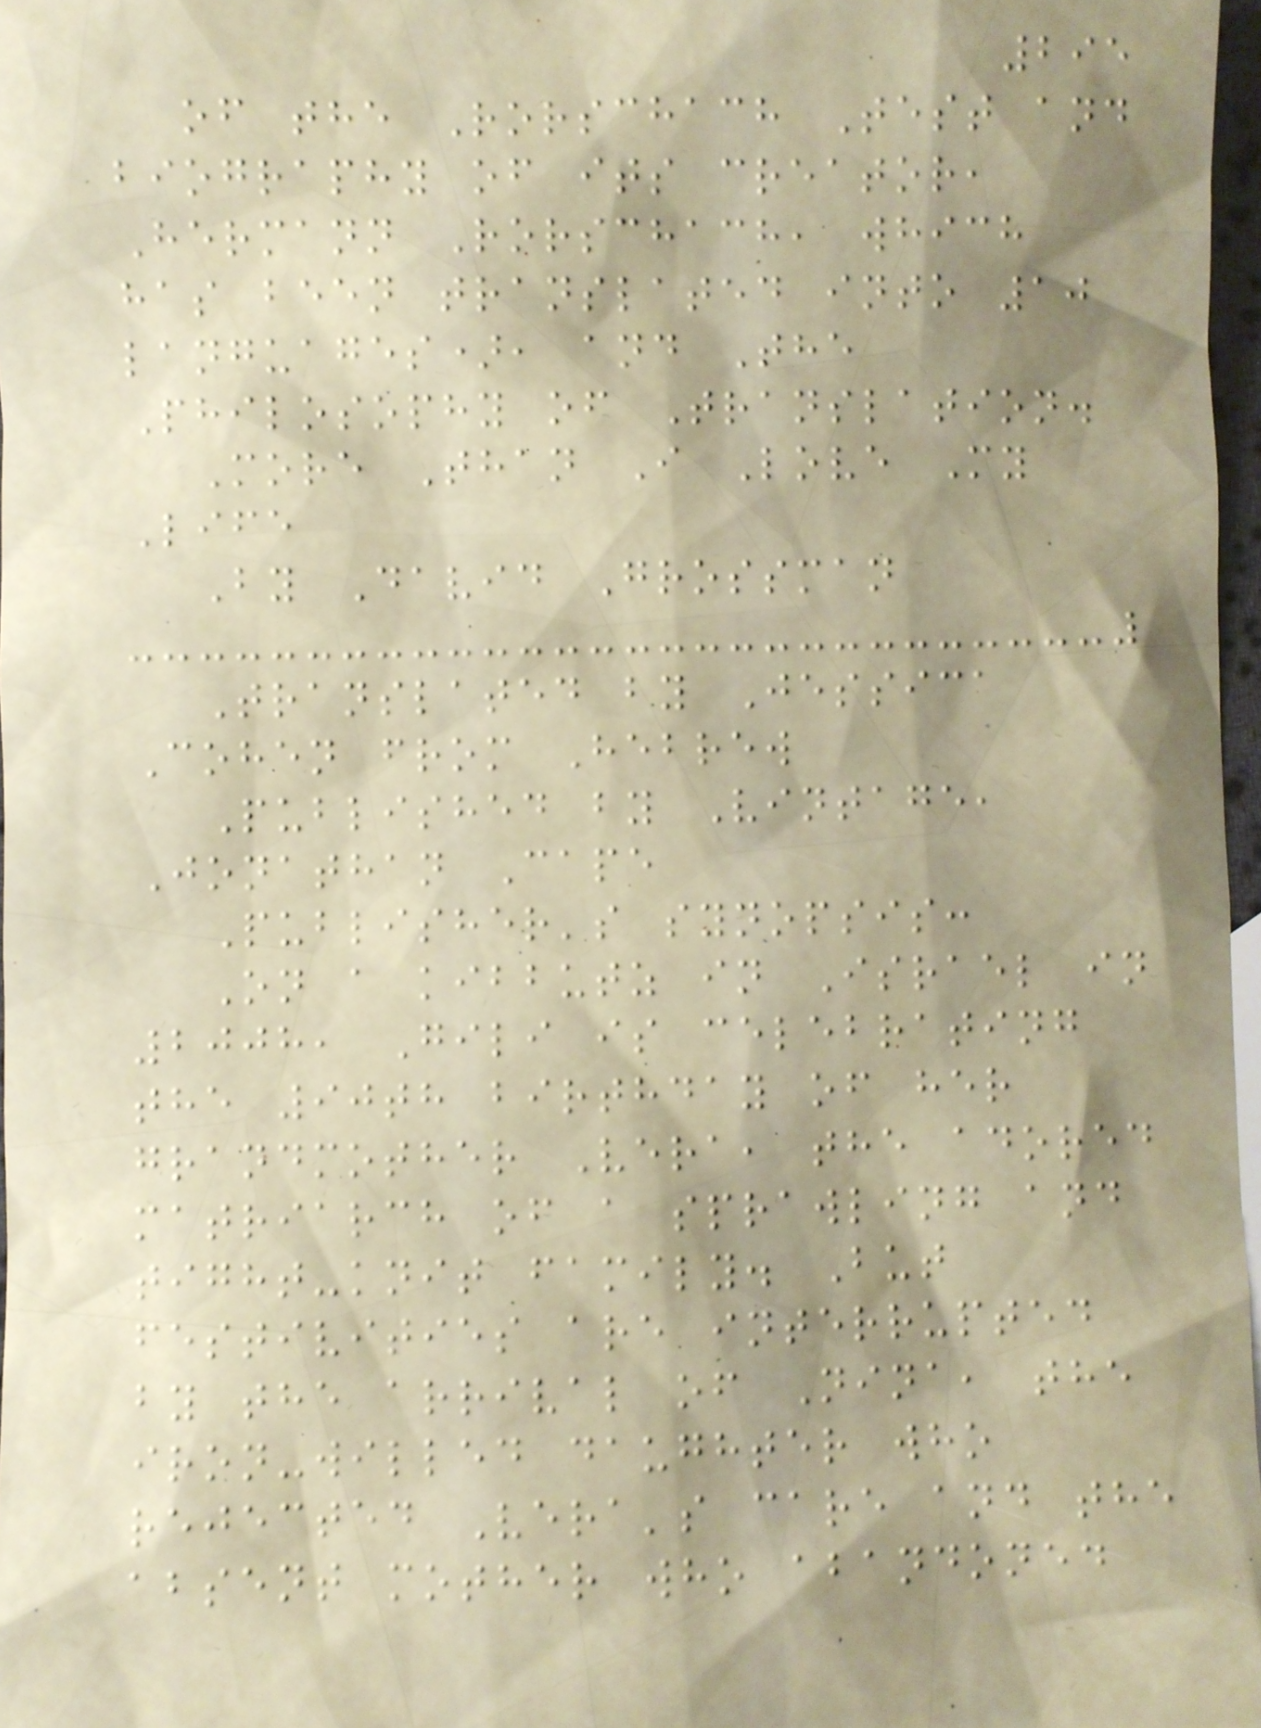295
of the Rorschach Test and
biography of its creator,
Hermann Rorschach, which
has been translated into 10
languages), and The
Philosophy of Translation.
More Than I Love My
Life
By David Grossman
Translated by Jessica
Cohen from Hebrew
Published by Vintage,
Jonathan Cape
Publisher's synopsis:
On a kibbutz in Israel in
2008, Gili is celebrating
the 90th birthday of her
grandmother Vera, the adored
matriarch of a sprawling and
tight-knit family. But
festivities are interrupted
by the arrival of Nina, the
iron-willed daughter who
rejected Vera's care and the
absent mother who abandoned
